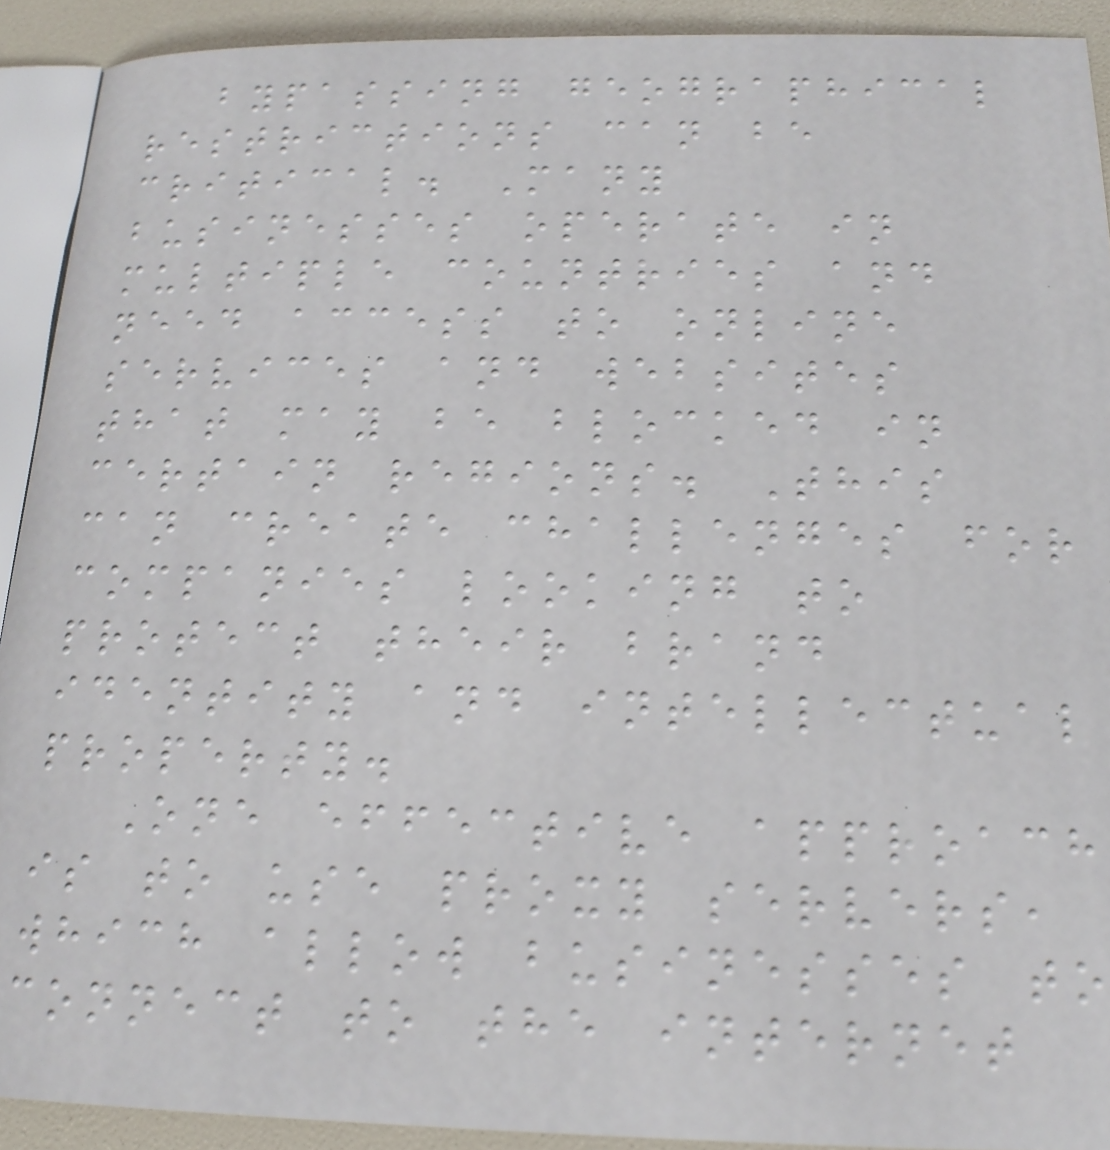bypassing geographical
restrictions can be
critical. Many
businesses operate in
multiple countries and
need access to online
services and websites
that may be blocked in
certain regions. This
can create challenges for
companies looking to
protect their brand
identity and intellectual
property.
One effective approach
is to use proxy servers,
which allow businesses to
connect to the internet
